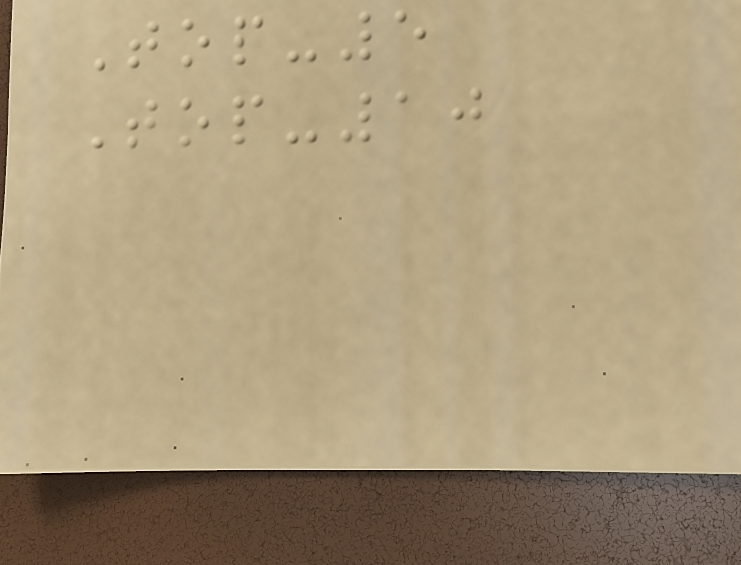Top-5
Top-10
